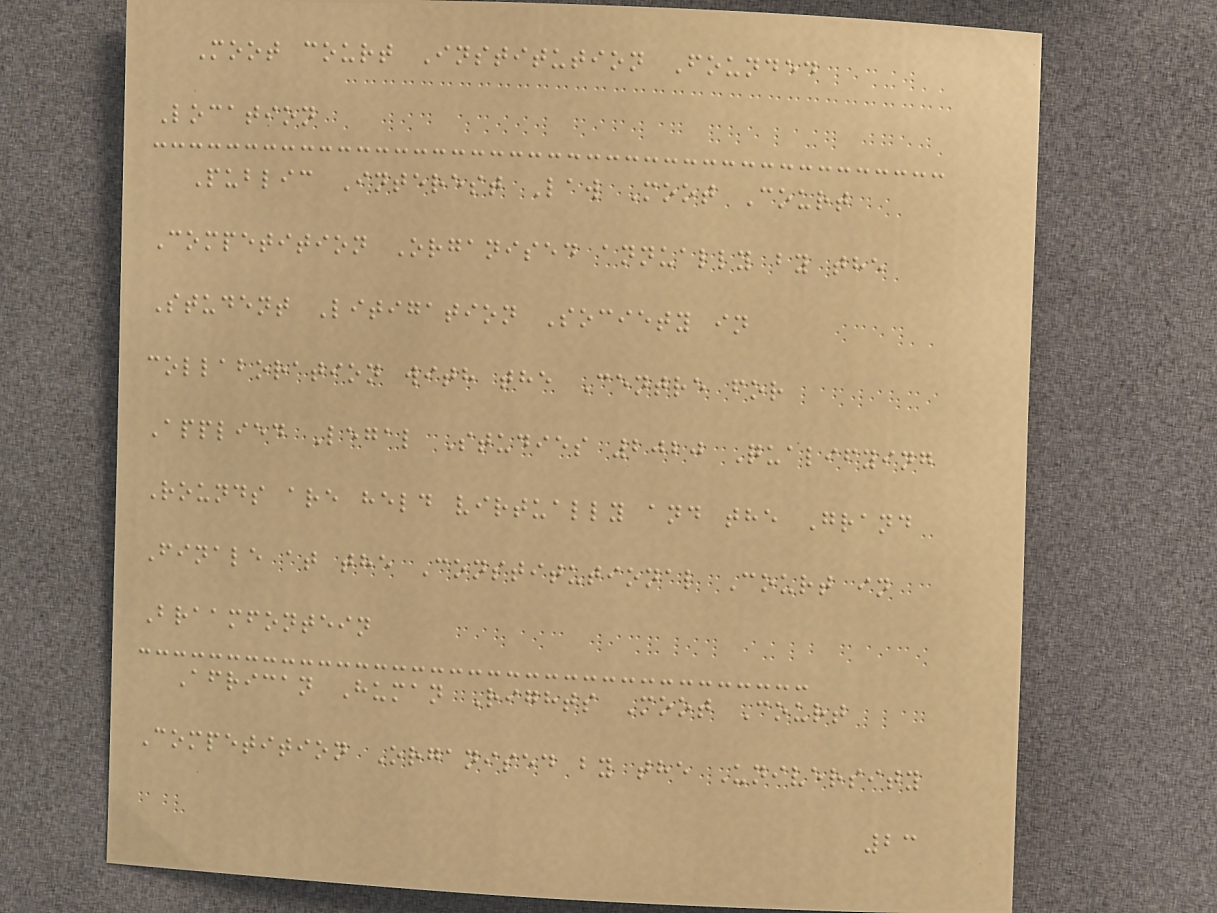Moot court Institution Founded
Location
Public Interest Law Moot Court
Competition Organised annually by the
Student Litigation Society in
collaboration with the Centre for
Applied Legal Studies 2020 Qualifying
Rounds are held virtually and the Grand
Finale at the Constitutional Court in
Braamfontein
African Human Rights Moot Court
Competition Organised by the University
23
